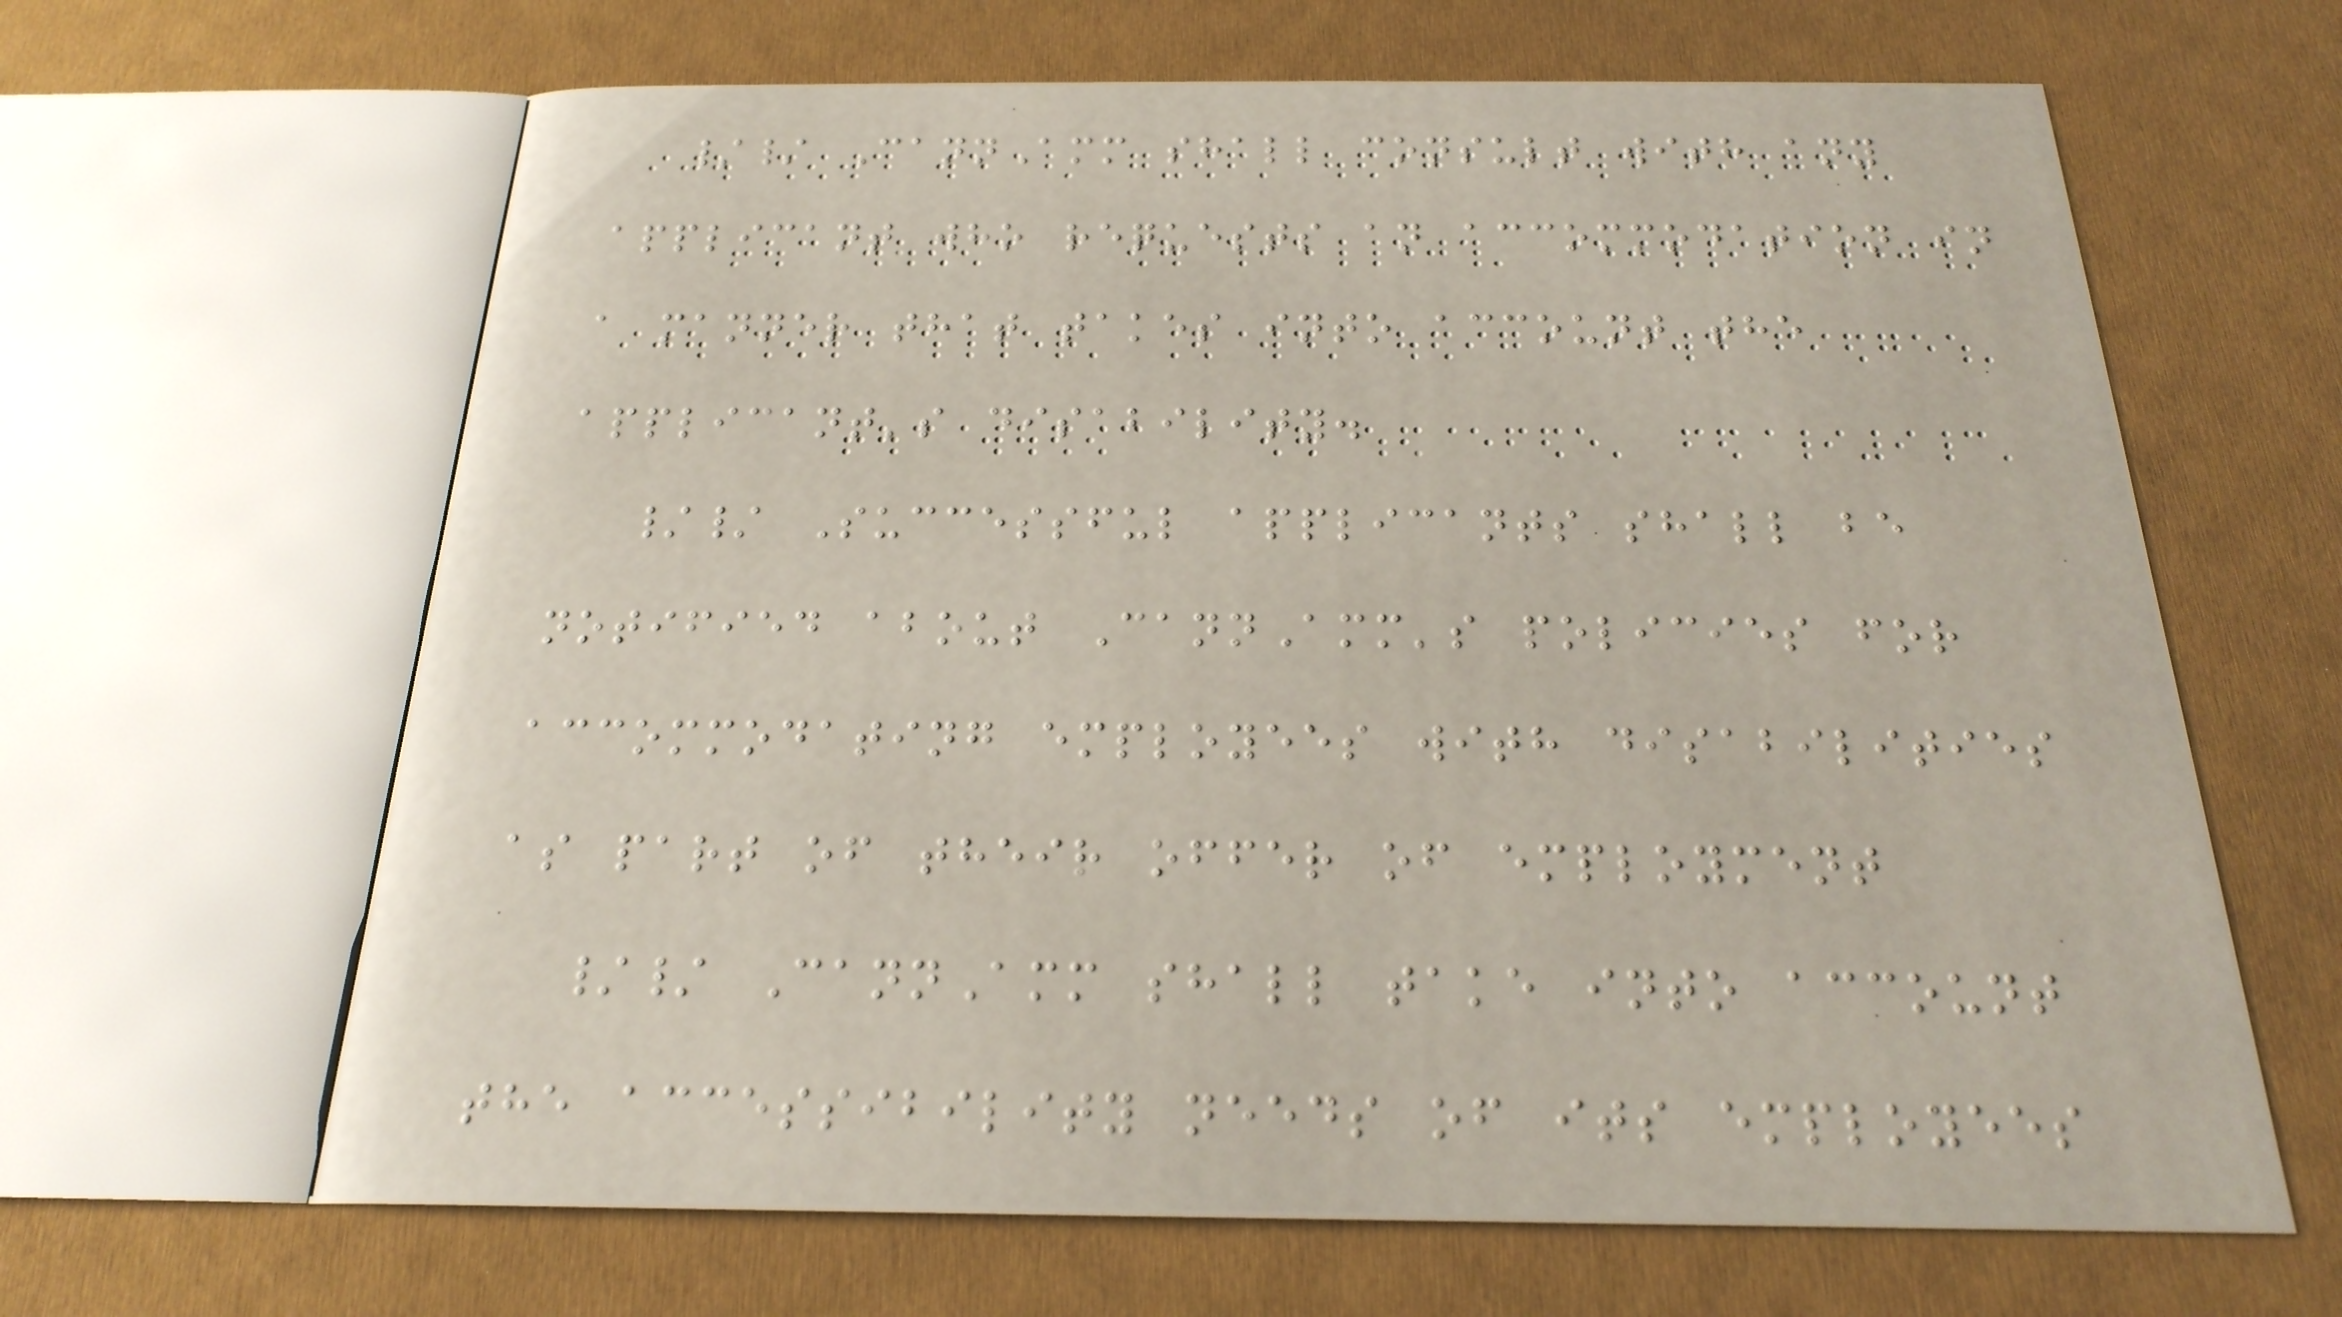// CannAmm shall consult with any
applicant who requests an accommodation in
a manner that takes into account the
applicant's disability.
// Successful applicants shall be
notified about CannAmm's policies for
accommodating employees with disabilities
as part of their offer of employment
// CannAmm shall take into account
the accessibility needs of its employees
